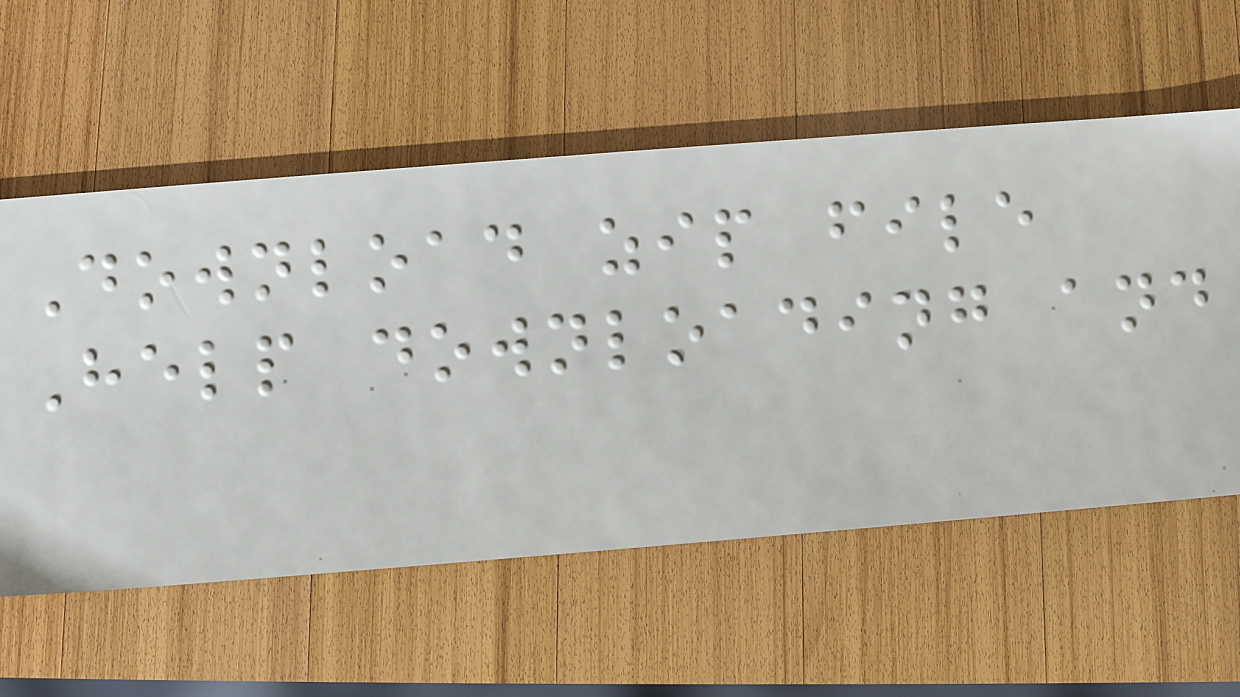Download zip file
Help downloading and
